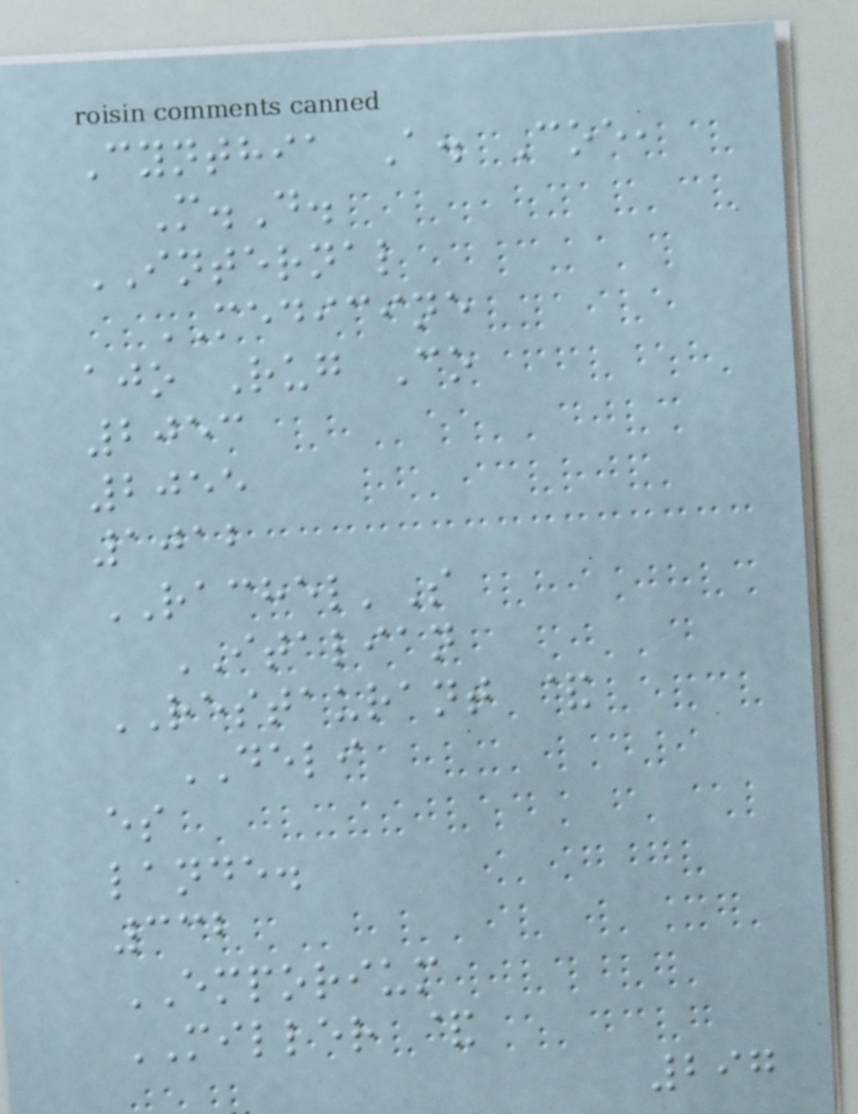Cynthia A. Coe,
M.D.
INTERNAL
MEDICINE
ajo Rug Co
2053
2055
1012
RACHEL'S
ITALIAN
RESTAURANT &
DELI
es
lande.
332
EMPORIUM
MILLER &
297
